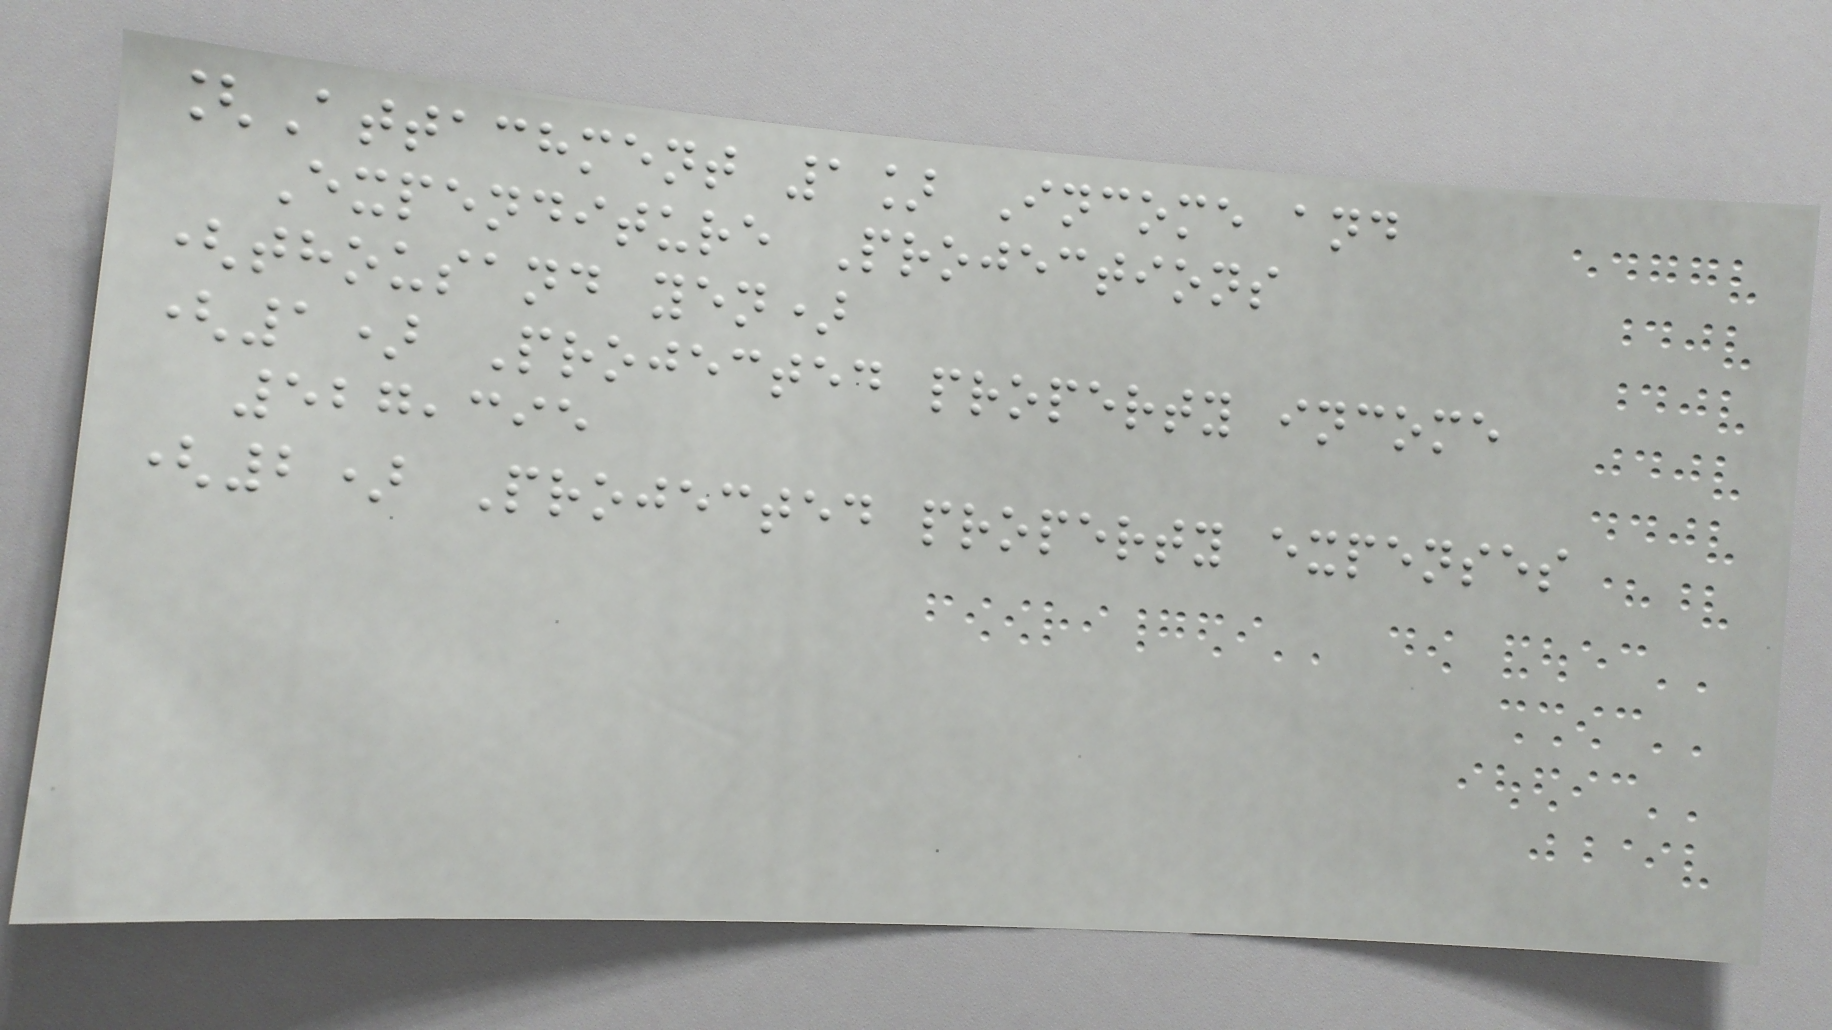[Attachment 1] Income and
Expenditure Projections
(thousand yen)
(1) Projected property income
527,395
(2) Projected property expenses
